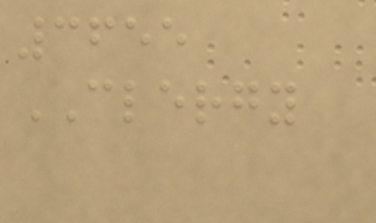3655
CLERGY
